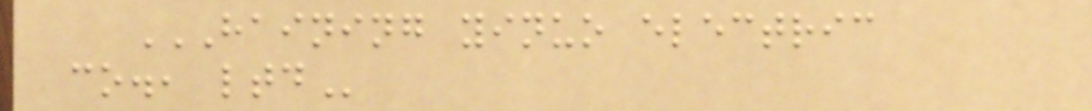HAINING YINUO ELECTRIC
CO., LTD
